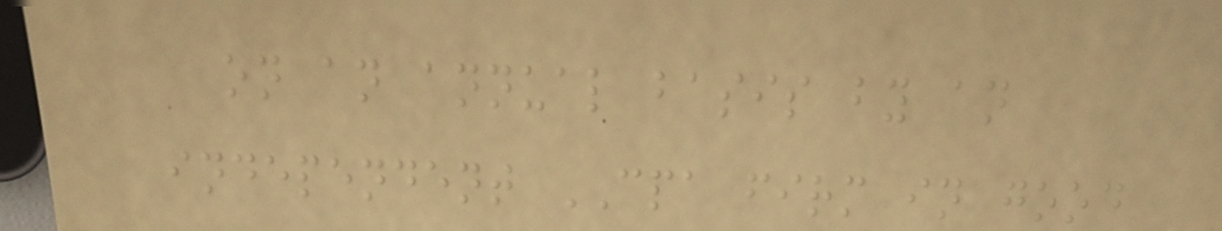on an annual basis by an
independent CPA firm in good
